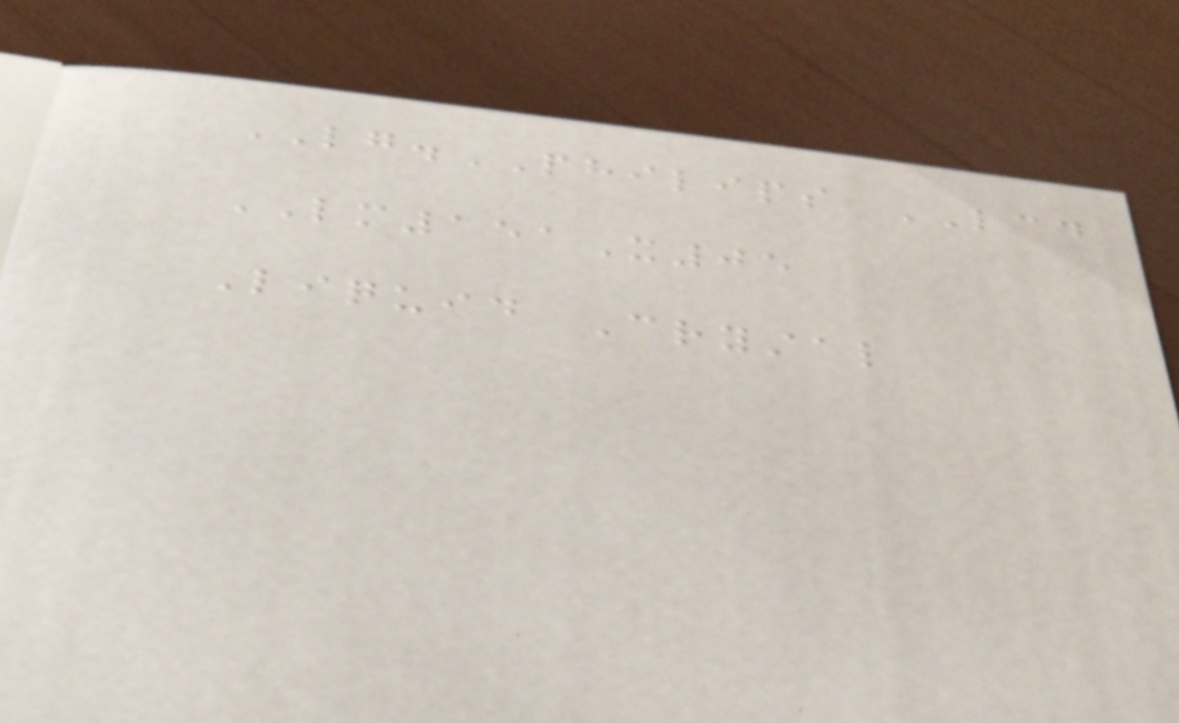LG.PHILIPS LCD
LM151X05
Liquid Crystal
